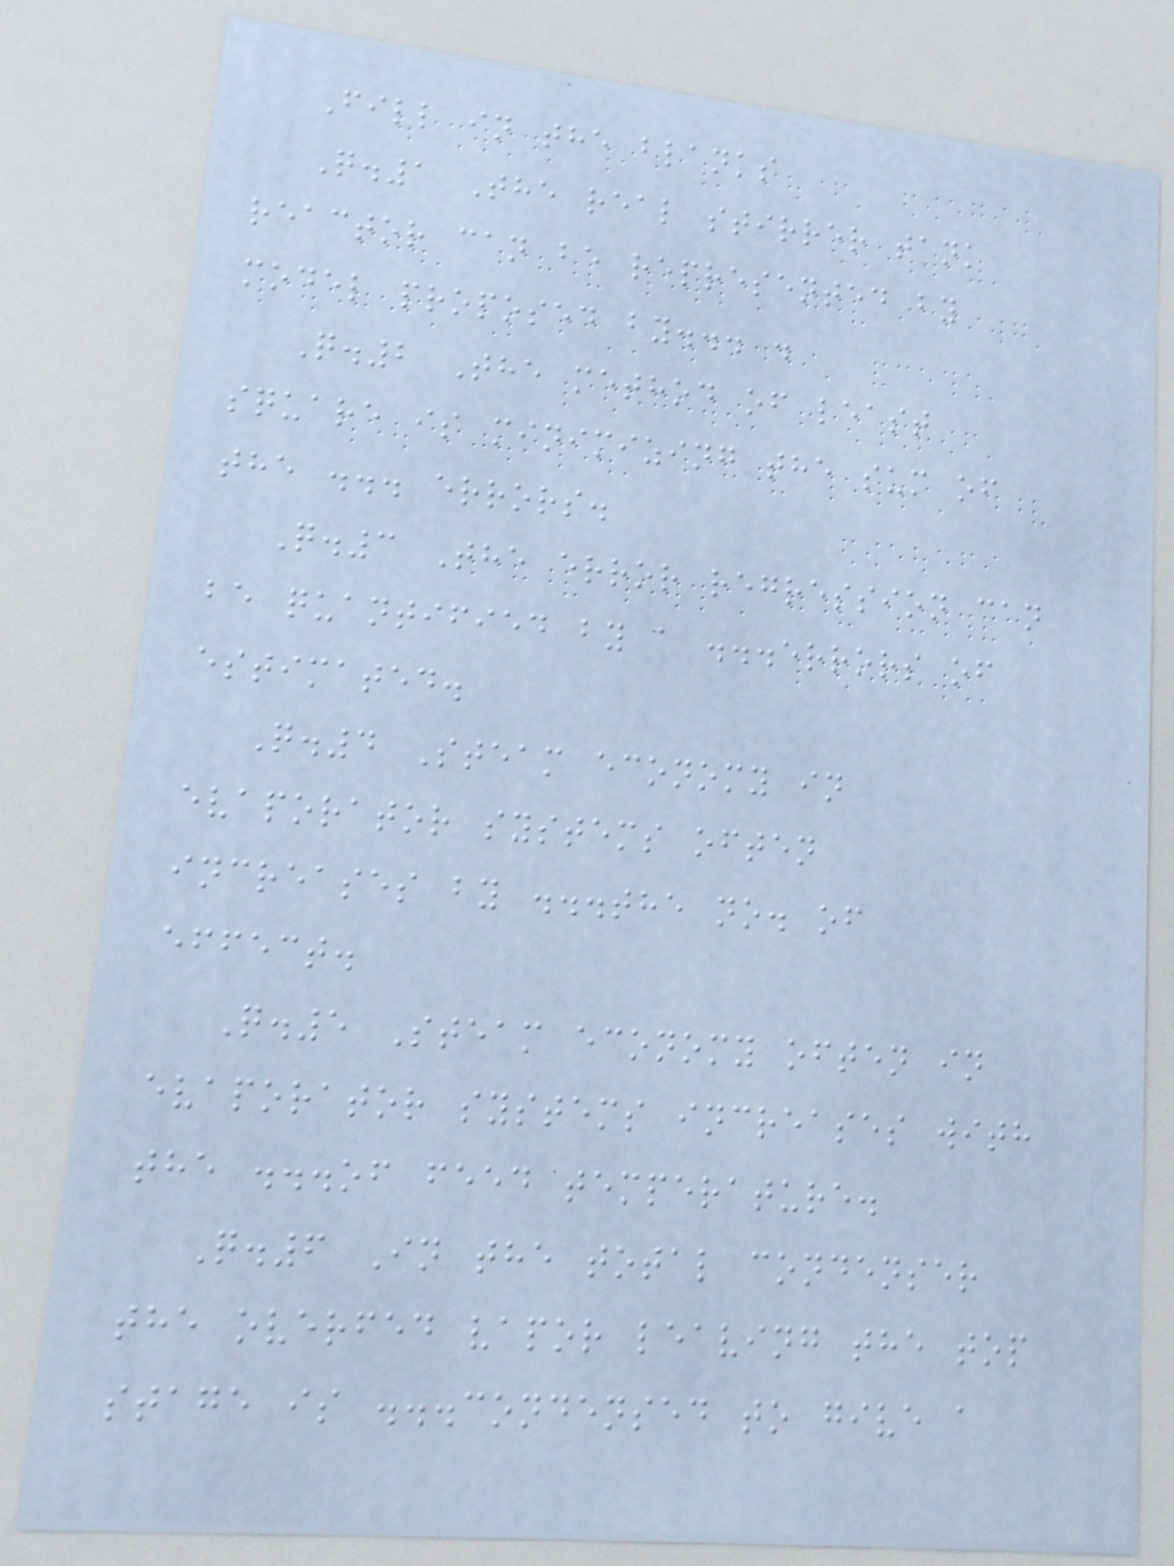Fill in the blanks
Q.1 The real stirrer tank
reactor can be represented by
model proposed by... .
Q.2 The method of least
square is minimizing the sum of
the ... errors.
Q.3 The error regression can
be quantified by a ...errors of
estimated.
Q.4 Steam economy in
evaporator systems often
increases by ...the no. of
effect.
Q.5 Steam economy often in
evaporator systems increases with
the ...of feed temperature.
Q.6 In the total condenser
the overfed vapor leaving the top
stage is ...condensed to give a
